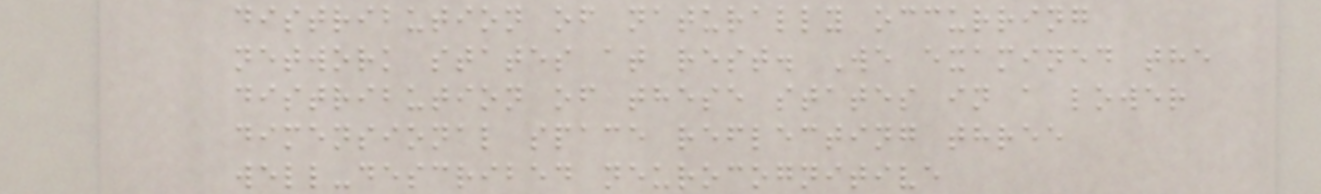distribution of naturally occurring
network states at rest. We examined the
distribution of these states in a lower
dimensional space reflecting three
well-described neurocognitive
